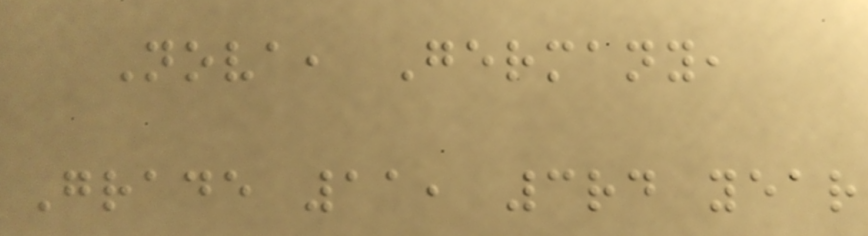Nova, Germany,
Grade 11, 3rd year
